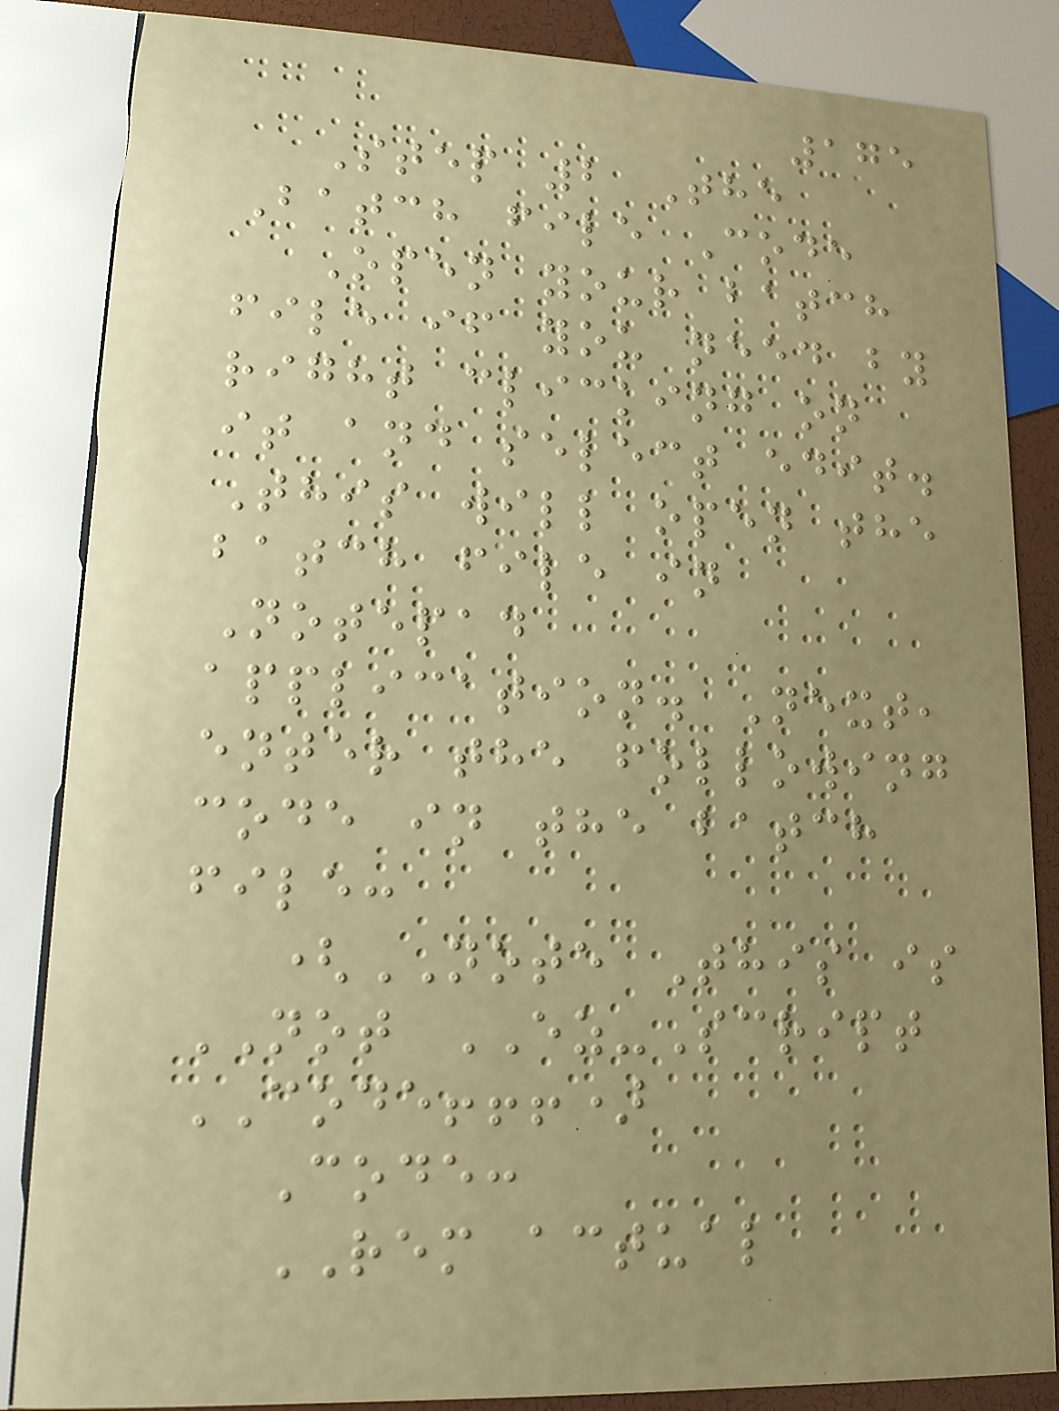175
Step 2 The
Batch file Code
Open your batch
file if you need by
right clicking on
it and select edit.
This will open the
batch file in
Notepad
application. Next,
enter the following
code in the batch
file:
(NOTE This is
NOT EZ-Script
CODE!!!)
Code:
REM actual
